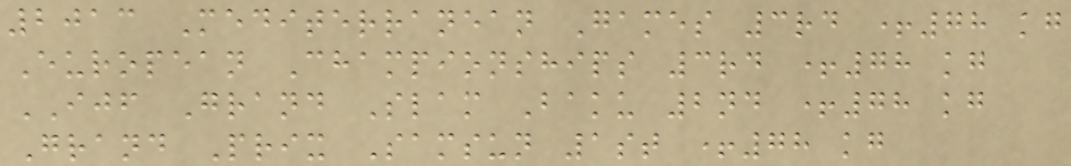2013 Mediterranean Games 3rd +78 kg
European Championships 3rd +78 kg
IJF Grand Slam Baku 2nd +78 kg
Grand Prix Samsun 1st +78 kg
